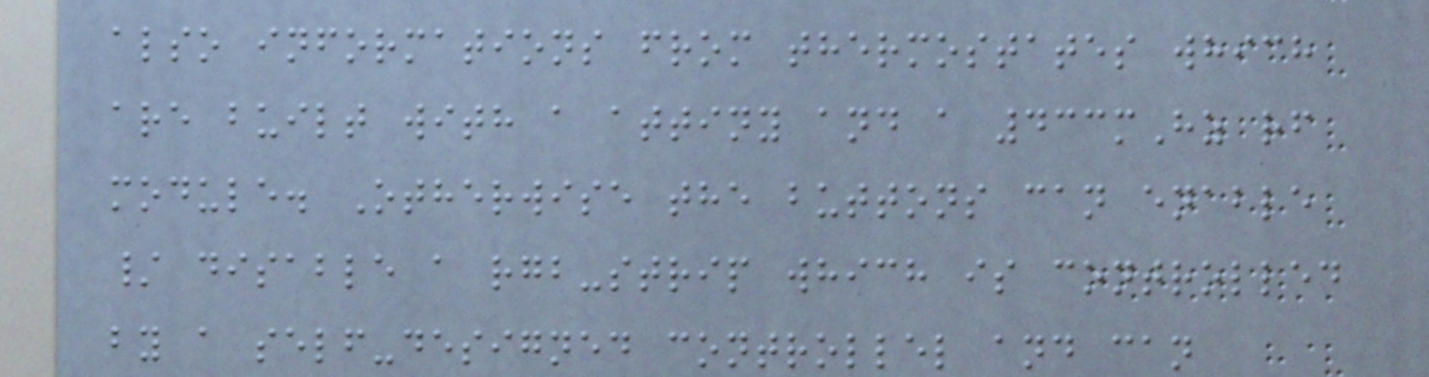also informations from thermostates which
are built with a attiny and a 433mHz rf
module. Otherwise the buttons can enable
/ disable a rgb-strip which is controlled
by a self-designed controllel and can
